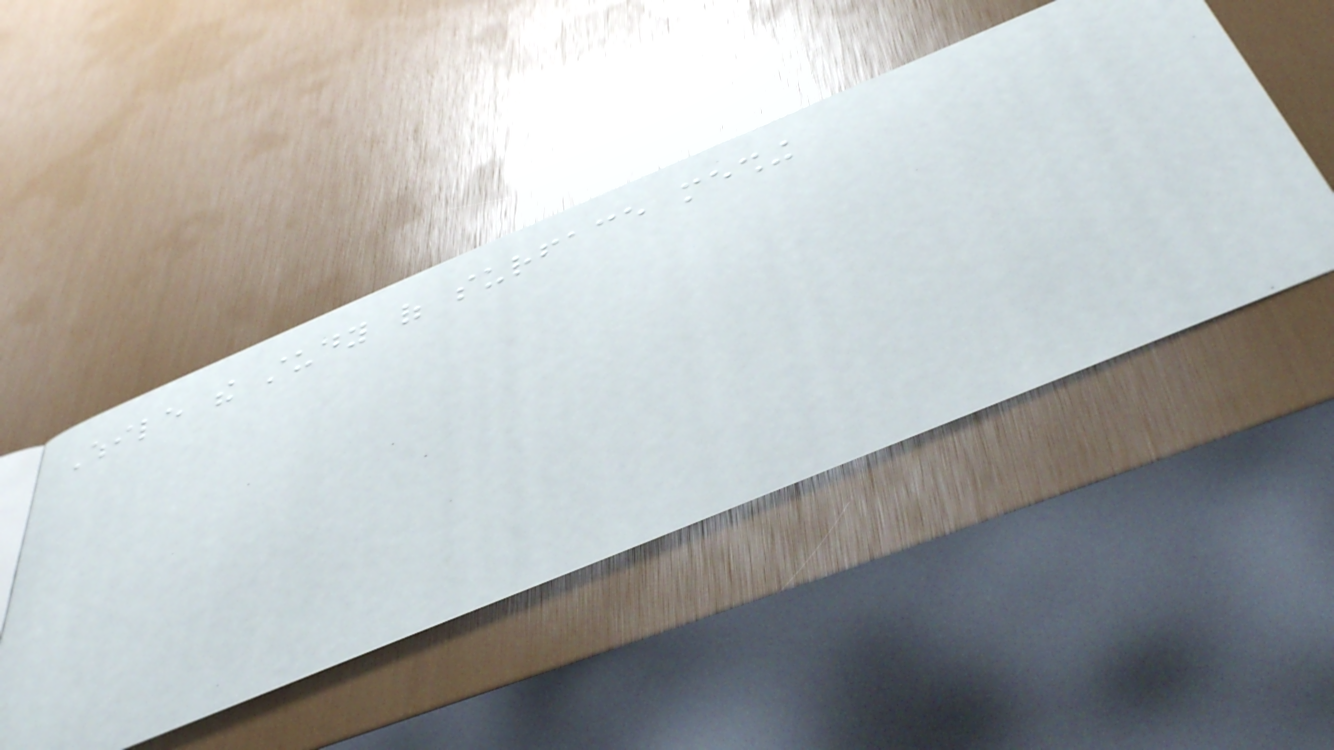While the study of surface meshing
